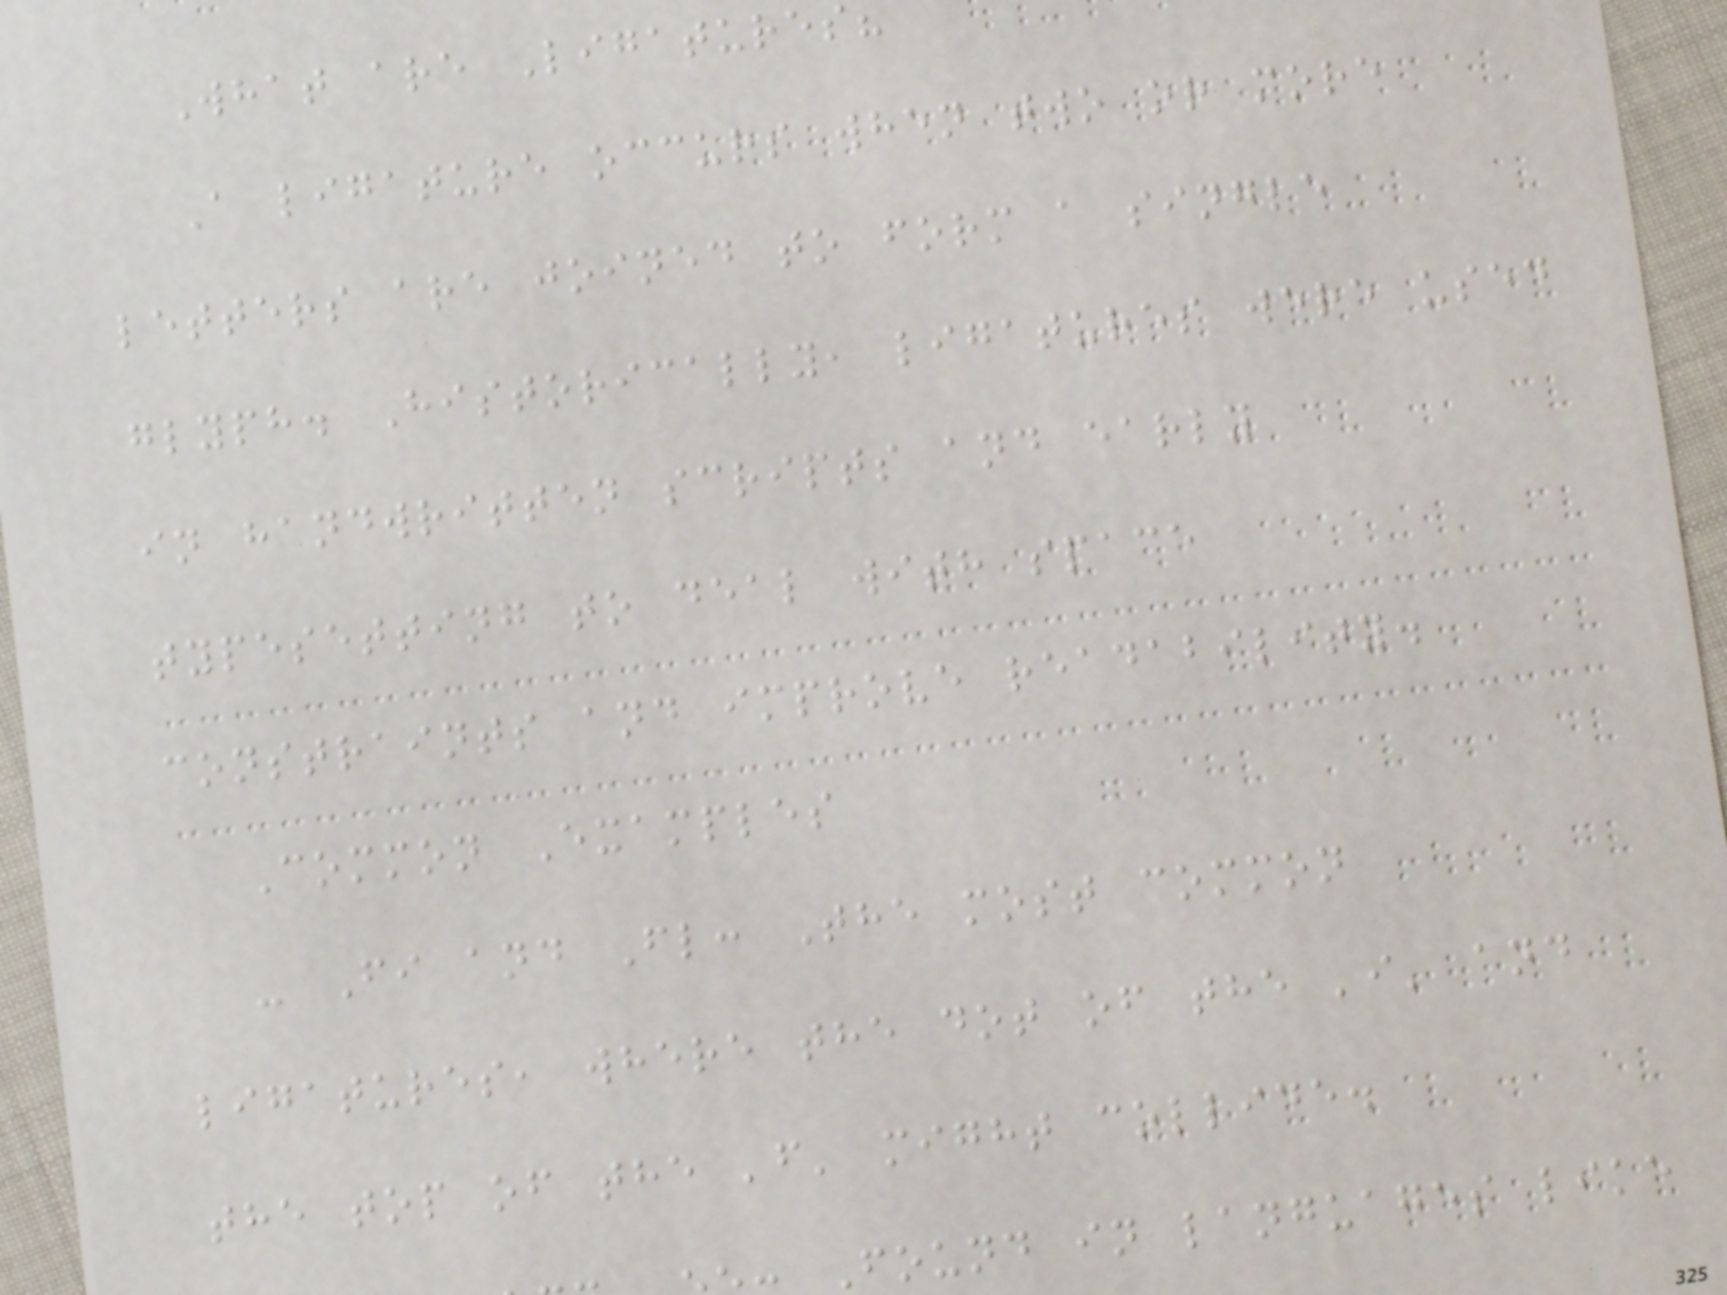What are Ligatures
A ligature occurs when two or more
letters are joined to form a single
glyph. Historically, ligatures were used
in handwritten scripts and early
typesetting to deal with space
constraints and improve readability.
Common Examples
- Fi and Fl: The most common
ligatures, where the dot of the 'i' and
the top of the 'f' might collide.
Found in languages like
